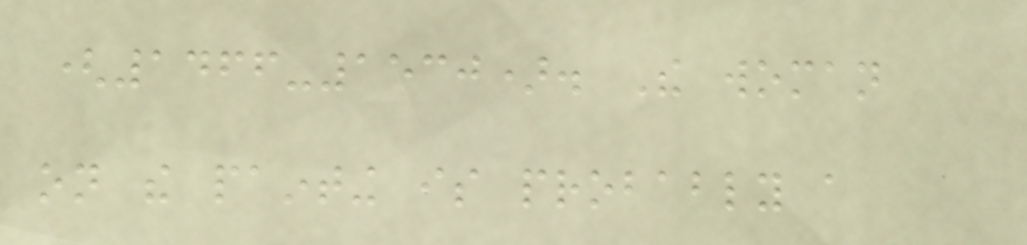(1466-1530). The woman
on the painting is probably a
